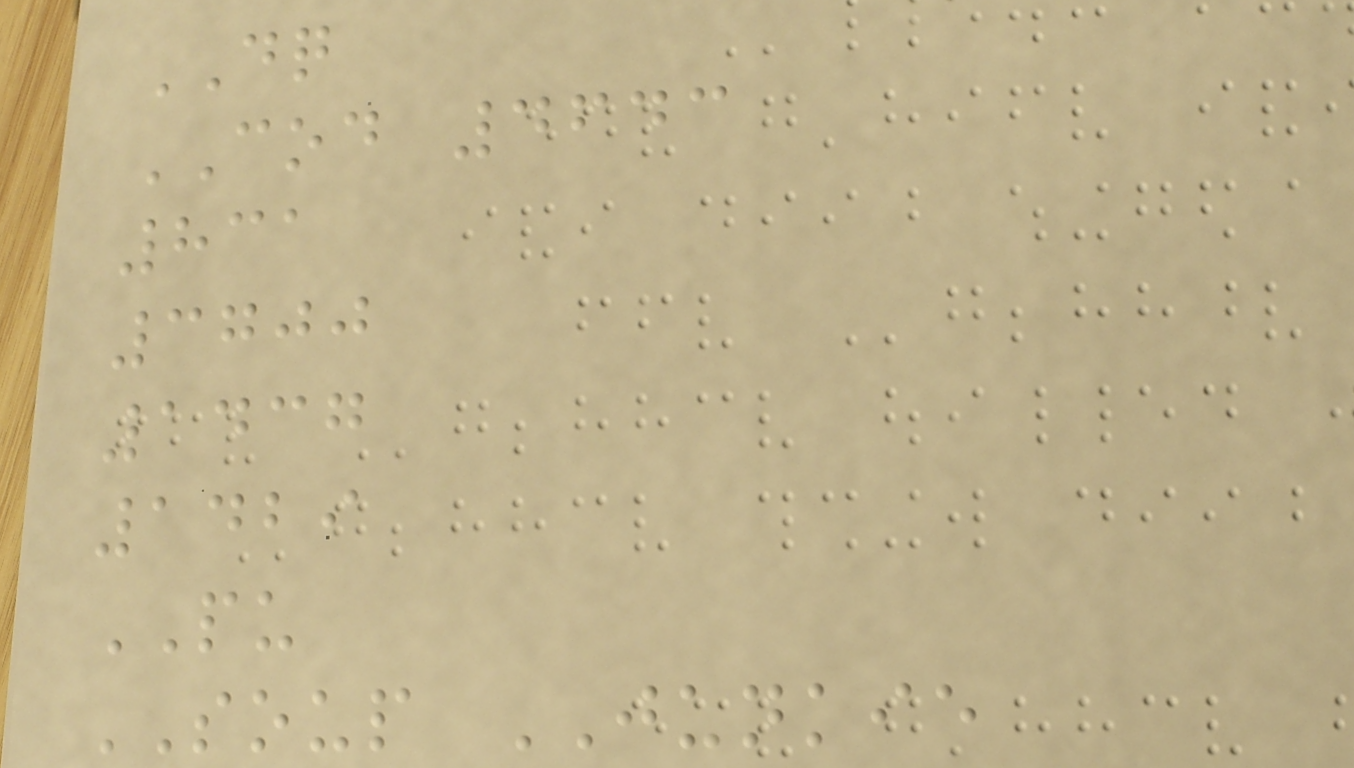DQ
COD 4643
831
3700
1437
1429
PU
SOUP JUNKIE
